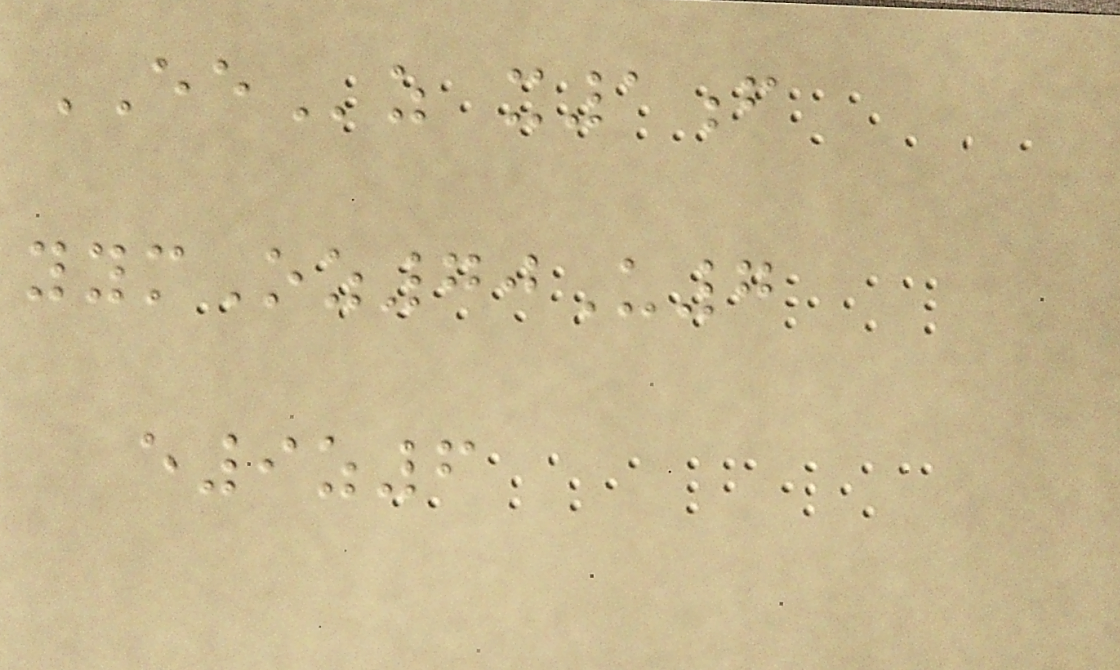EEz x1f
yymOz70U7
e9z6
